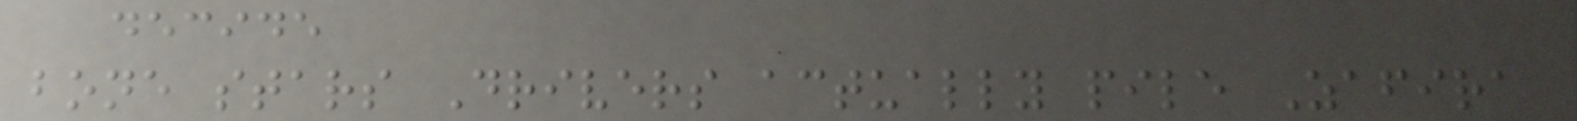decide
bone stars Drivers actually pile Zafira
